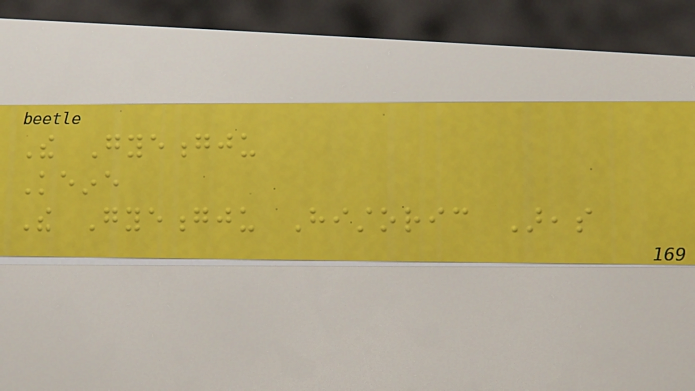The Gyeongju
Keine
The Gyeongju Historic Areas
